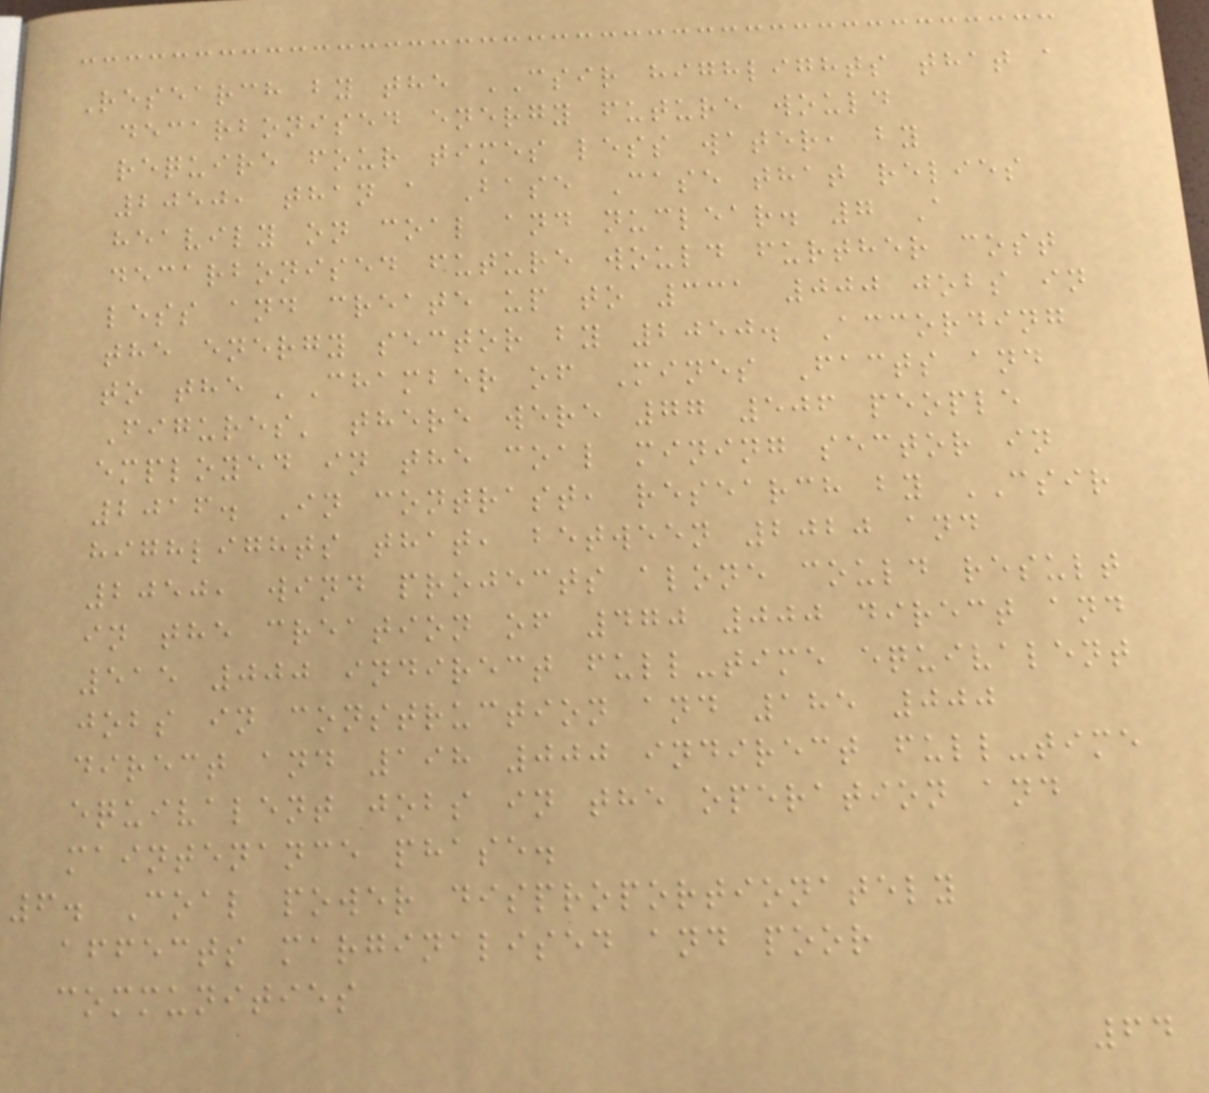Research by the CSIR highlights that a
decarbonised energy future would
require four times less water, by
2050, than a Base Case that relies
heavily on coal and nuclear. 7 A
decarbonised future would further cost
less and create up to 331 000 jobs in
the energy sector by 2050. According
to the 'Chamber of Mines Facts and
Figures' there were 77 506 people
employed in the coal mining sector in
2016. In contrast, research by CSIR
highlights that, between 2020 and
2050, wind projects alone could result
in the creation of 470 000 direct and
515 000 indirect full-time equivalent
jobs in construction and 185 000
direct and 198 000 indirect full-time
equivalent jobs in the operation and
maintenance phase.
6. Coal power disproportionately
affects marginalised and poor
communities
64
